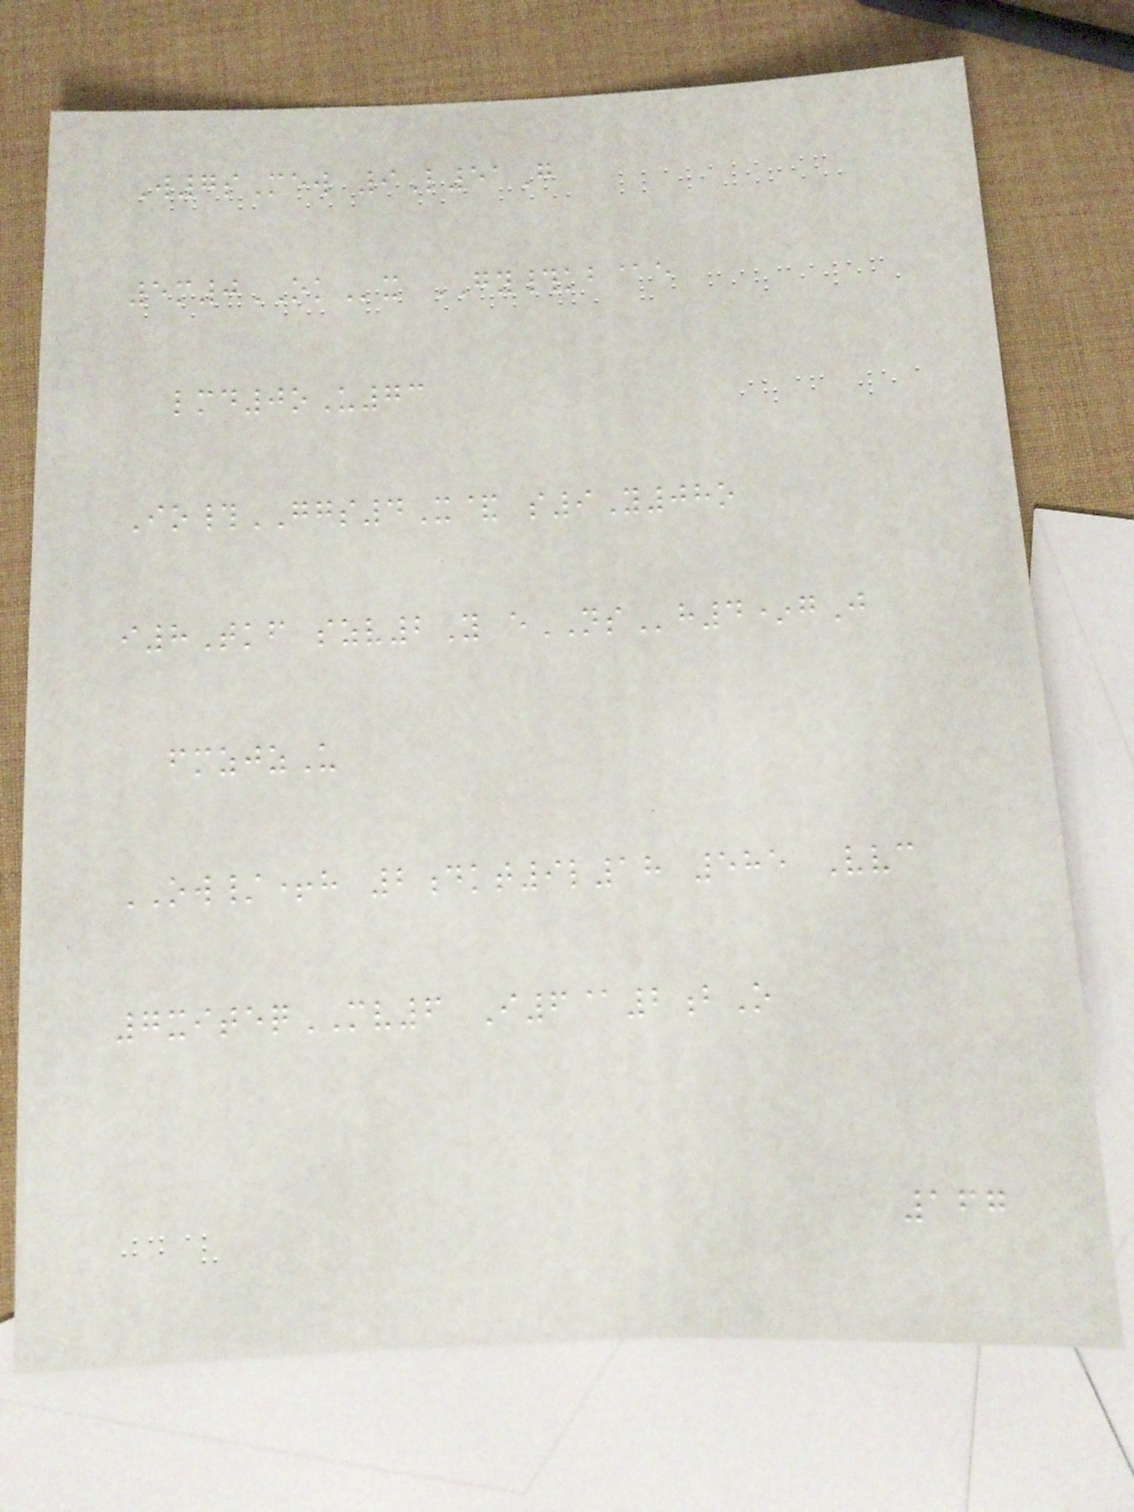W7sMew 9L51G
5m0OKx GY#kb@e
lmd0oU73
Io#GGS4X& s9Y08o
i8Tkf szv2Y eNSh4*gJ
fmzjzU
OW/+h 2dkt9l18 585 Vvc
7xiteqMV6 I6@2bO
167
